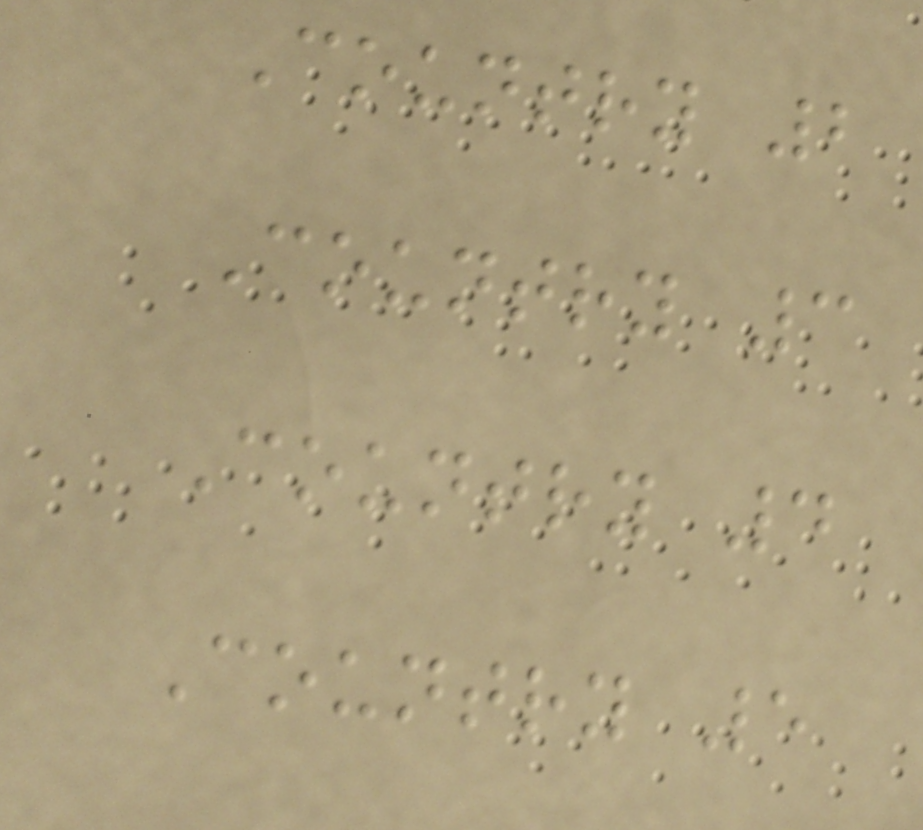Country 2
Country 3
Country 4
Country 5
